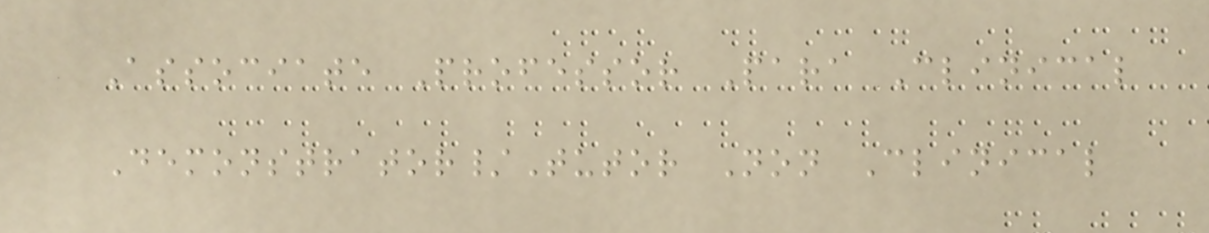Associate Professor Para Clinical
Demonstrator/Tutor Non Clinical
